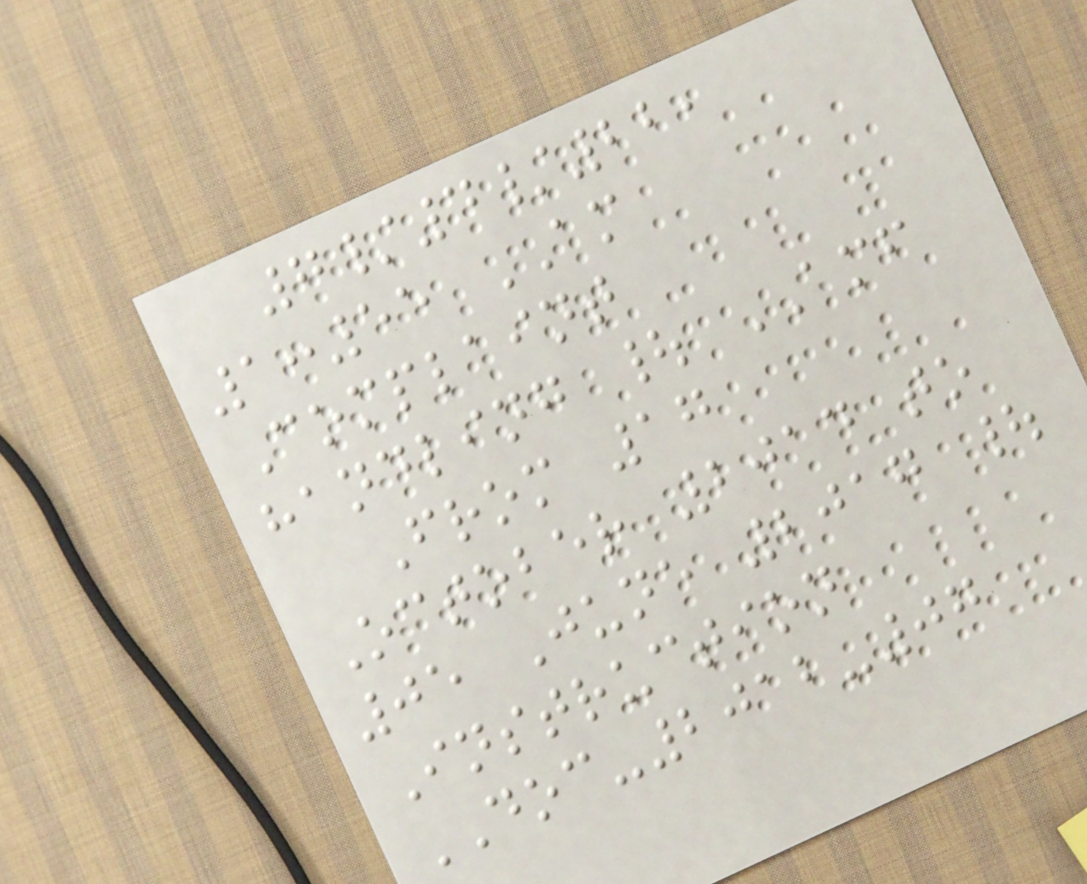7/4/22,
1:55 AM
Complaint
handling | AMF
From 17
October 2014 to
05 June 2017 |
Instruction
DOC-2012-07
